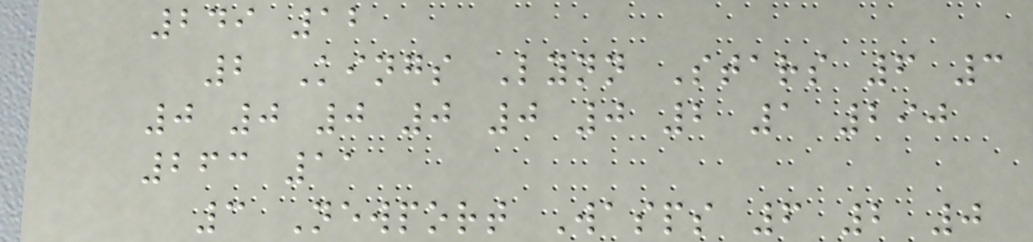249 12
2 Kings Lynn Stars 6 3
0 0 0 0 0 0 2 1 290
263 11
3 Newport Wasps 6 2 0
